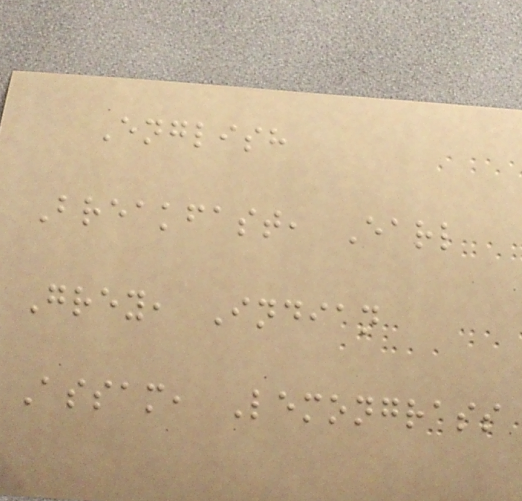English
Breakfast, Earl
Grey, Indian
Assam, Lemongrass
